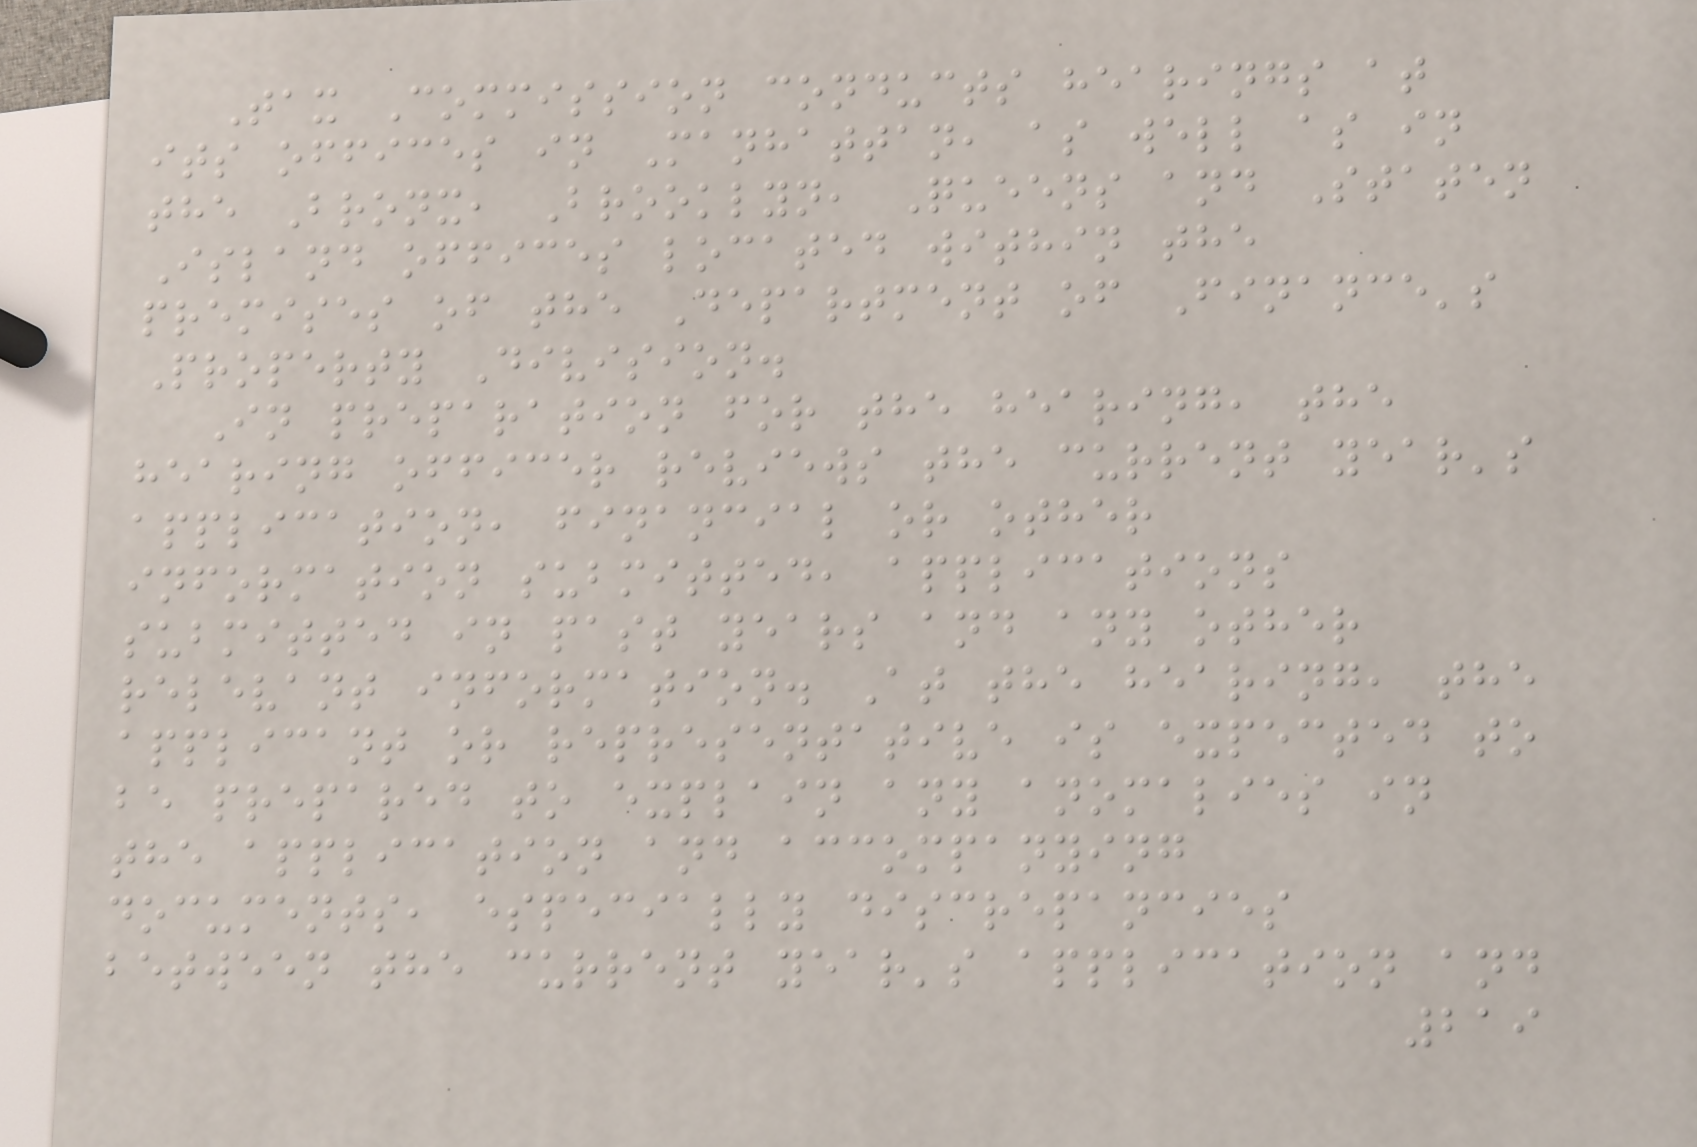Tax Commission conducts hearings at
its offices in Manhattan, as well as in
the Bronx, Brooklyn, Queens and Staten
Island offices located within the
premises of the Department of Finance's
Property Division.
In preparation for the hearing, the
hearing officer reviews the current year's
application, financial or other
information submitted, applications
submitted in past years and any other
relevant information. At the hearing, the
applicant or representative is expected to
be prepared to explain any anomalies in
the application and accompanying
documents, especially discrepancies
between the current year's application and
219
